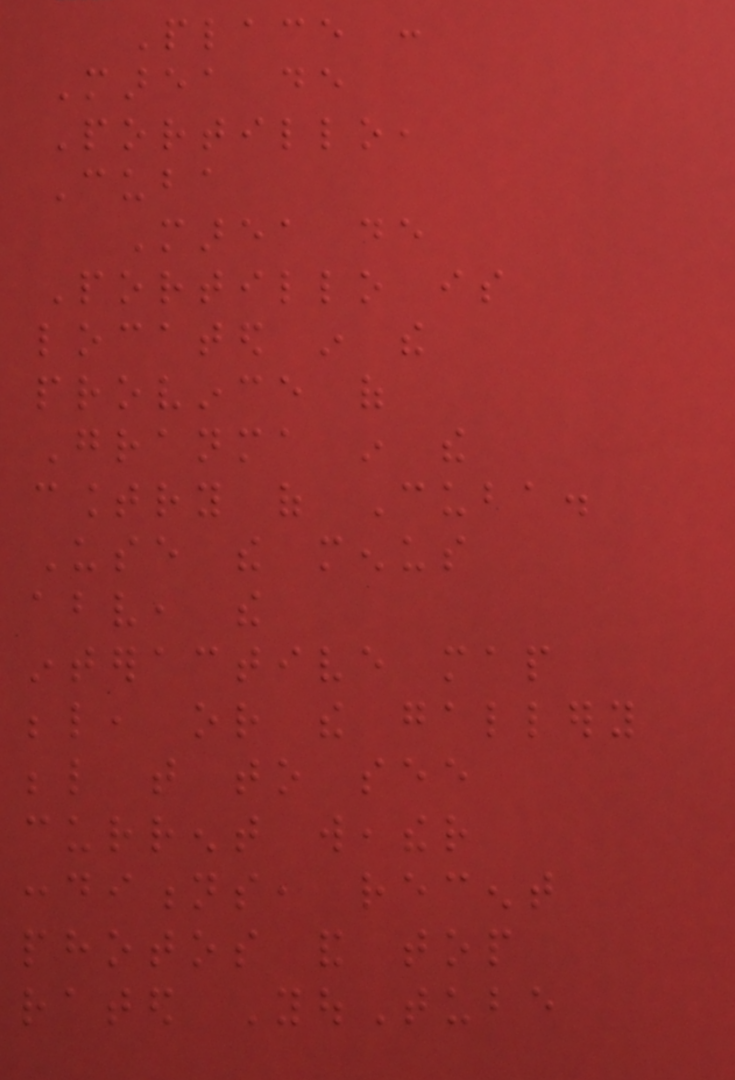Place :
Marea de
Portillo,
Cuba
Marea de
Portillo is
located in the
province of
Granma in the
country of Cuba.
Use the menus
above, the
interactive map
below, or the gallery
below that to see
current weather
conditions, recent
photos and top
rated YouTube
